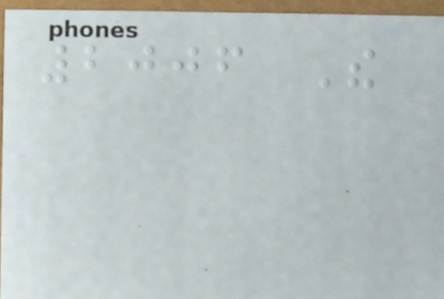2006 The
